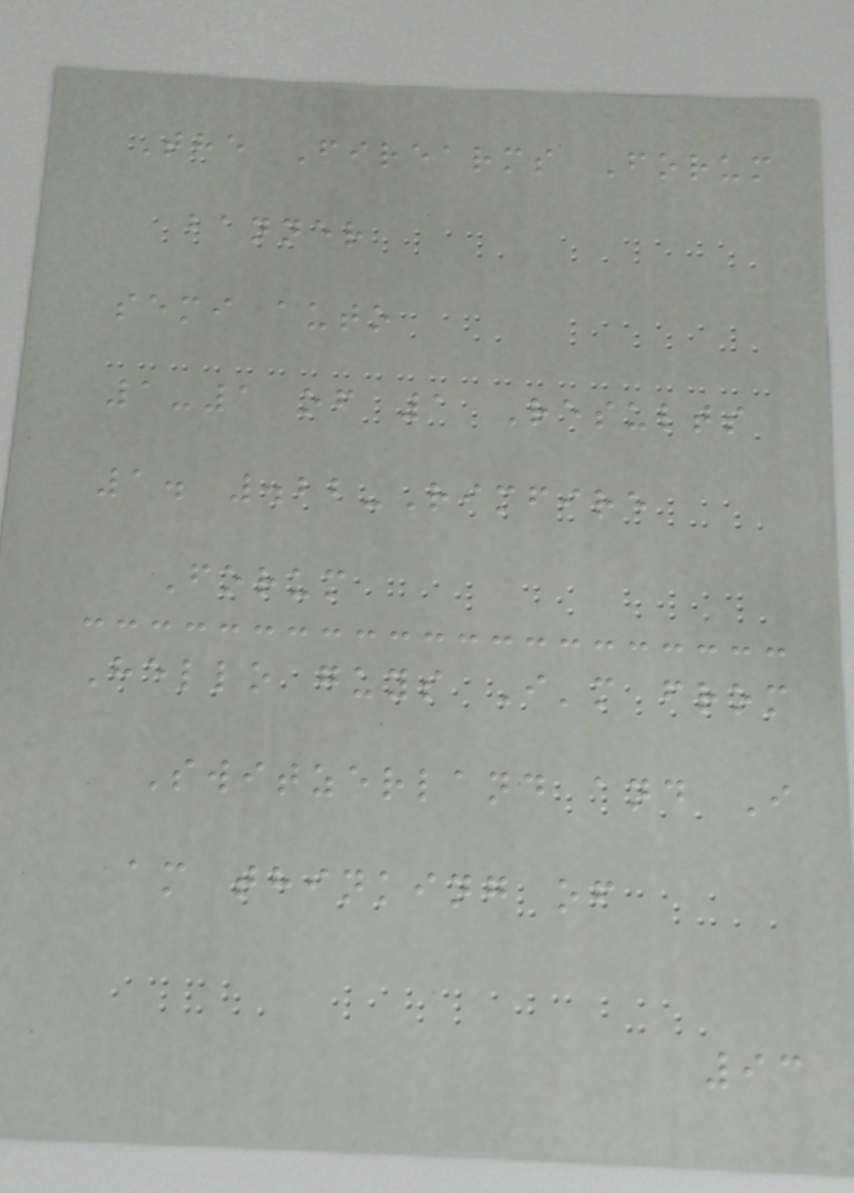The Firearms Forum
banner
semi auto
1-1 of 1 Results
1. .22-Rimfire
Forum
Hello guys I'm from
Switzerland and I
am thinking of
93
